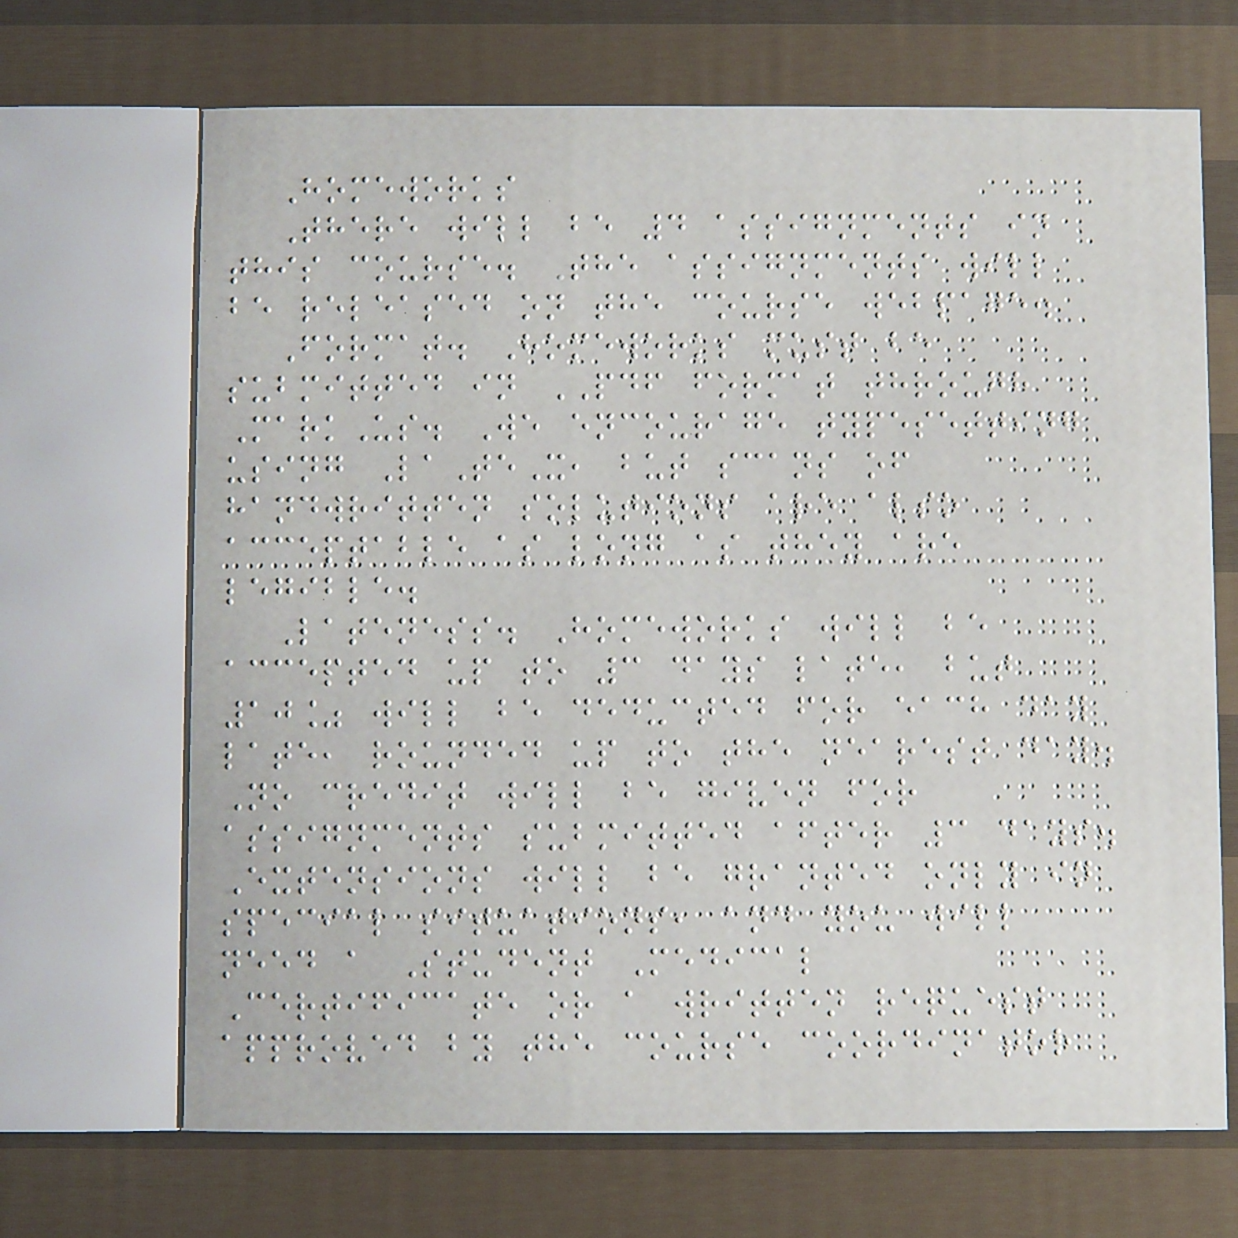Homeworks
There will be 4 assignments in
this course. The assignments will
be released on the course webpage.
Format. Homeworks must be
submitted in PDF format through
MarkUs. We encourage typesetting
using LaTeX, but scans of
handwritten solutions are also
acceptable as long as they are
legible.
Lateness. Homeworks will be
accepted up to 3 days late, but
10% will be deducted for each day
late, rounded up to the nearest day.
No credit will be given for
assignments submitted after 3 days.
Extensions will be granted only in
special situations, and you will
need a Student Medical
Certificate or a written request
approved by the course coordinator
